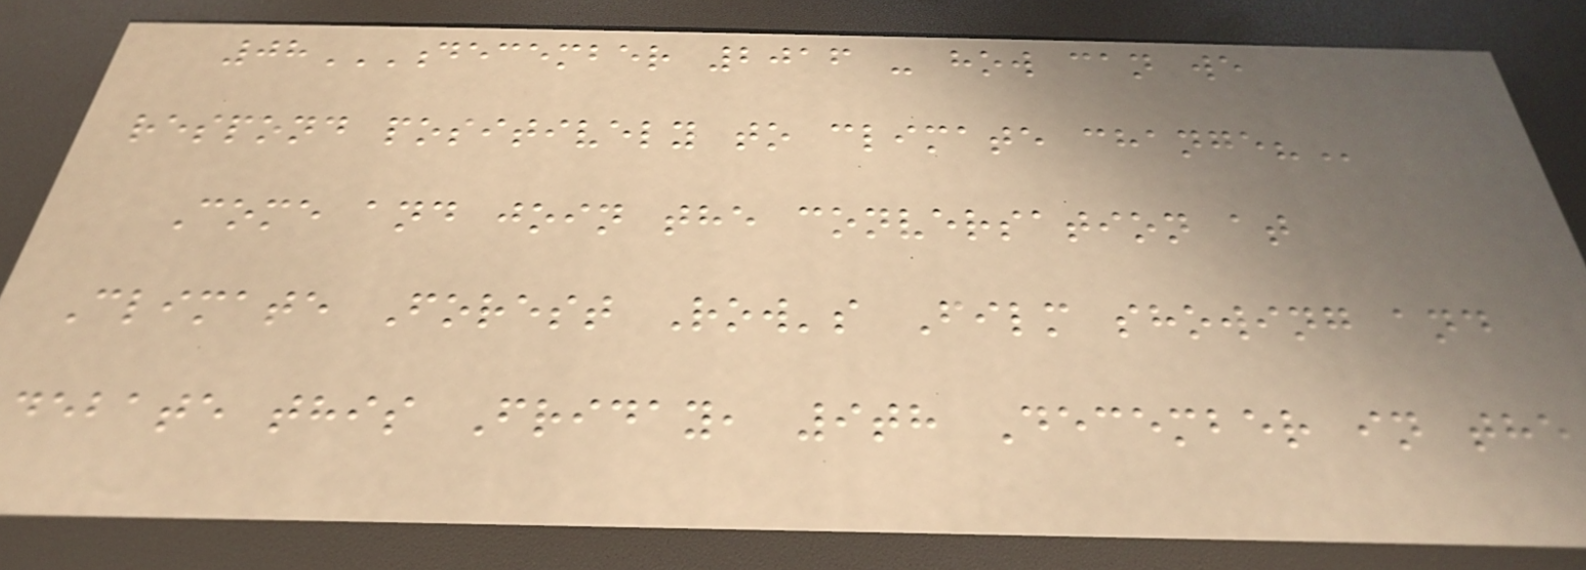08DECEMBER 2016 - HOW CAN WE
RESPOND POSITIVELY TO CLIMATE CHANGE?
Come and join the conversation at
Climate Forest Row's Film showing and
debate this Friday, 9th December in the
